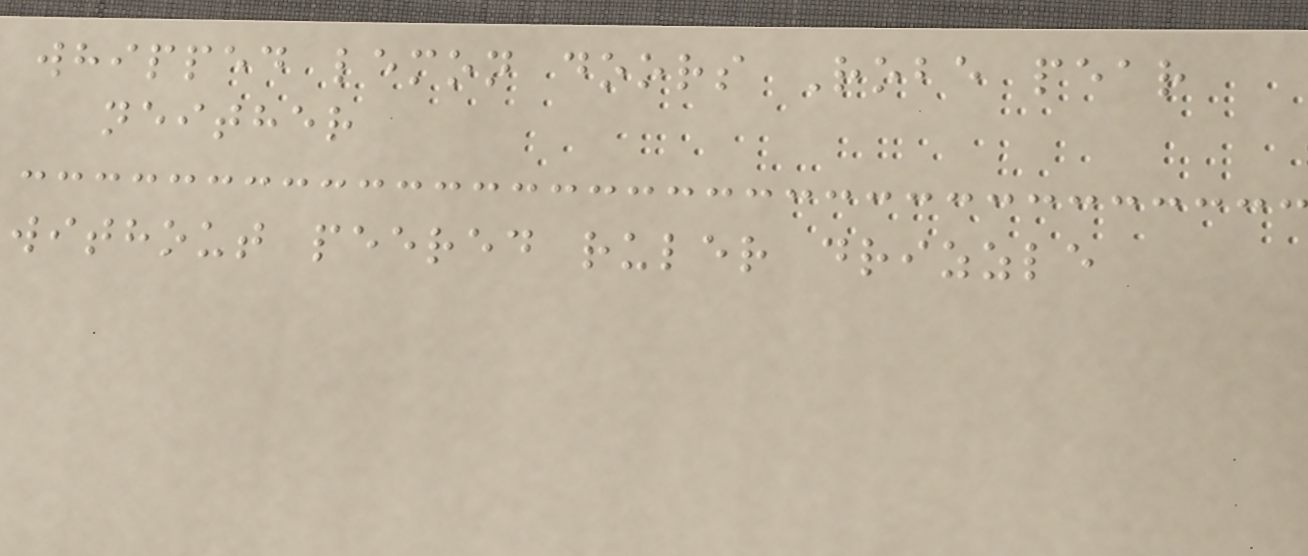whipped lemon doors Robe pear
neither
without peered ruler drizzle
